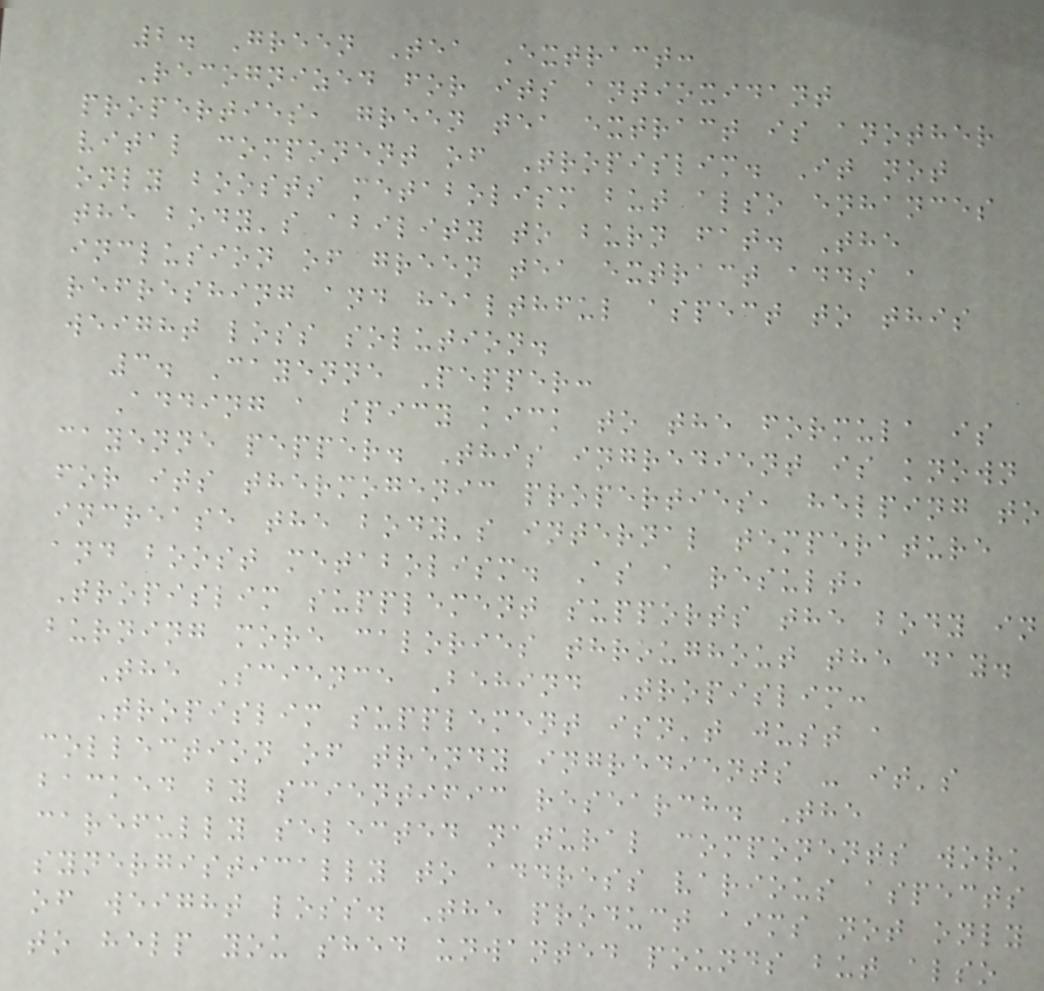2. Green Tea Extract:
Recognized for its antioxidant
properties, green tea extract is another
vital component of Tropislim. It not
only boosts metabolism but also enhances
the body's ability to burn fat. The
inclusion of green tea extract adds a
refreshing and healthful aspect to this
weight loss solution.
3. Cayenne Pepper:
Adding a spicy kick to the formula is
cayenne pepper. This ingredient is known
for its thermogenic properties, helping to
increase the body's internal temperature
and boost metabolism. As a result,
Tropislim supplement supports the body in
burning more calories throughout the day.
The Science Behind Tropislim:
Tropislim supplement isn't just a
collection of trendy ingredients - it's
backed by scientific research. The
carefully selected natural components work
synergistically to address various aspects
of weight loss. The product aims not only
to help you shed unwanted pounds but also
